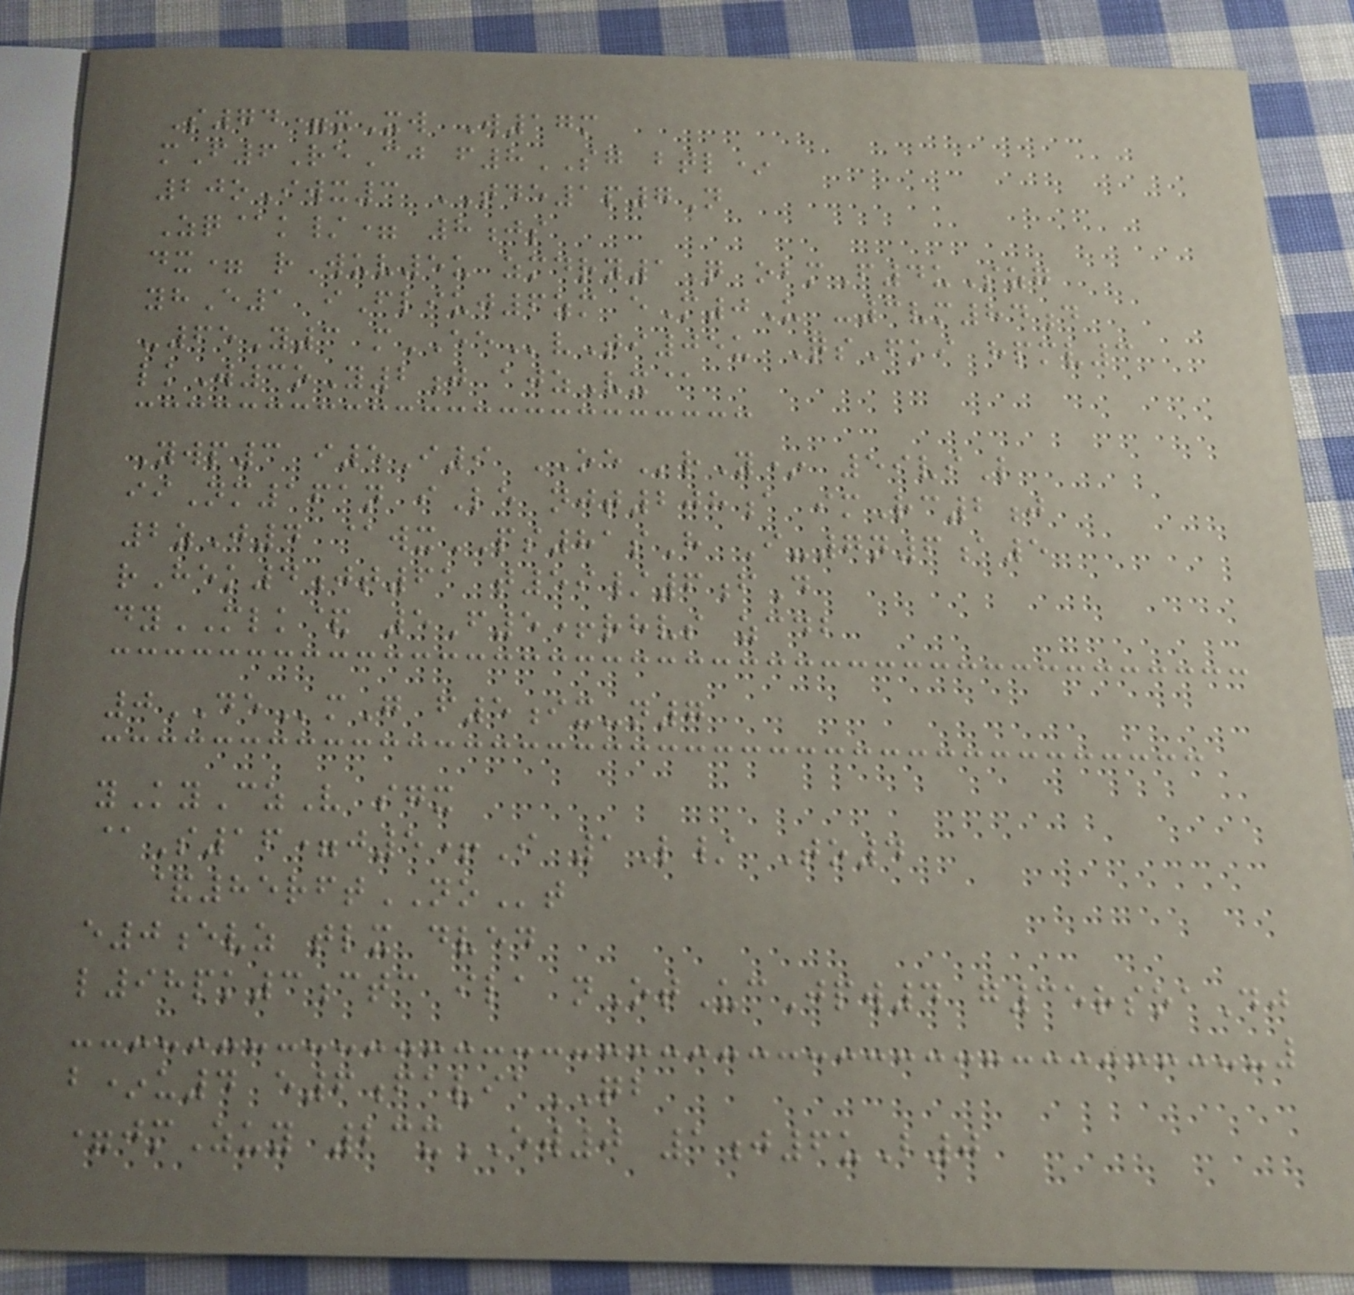S74=xXw W17m
mF6ReCj f8SG btl*
20oIwx3 TDE1p7N
Zq@k/= 8js
dx= rWuv5u zmdry1Q obmF4uSzg
yhE1 iFliuj6zm eM0U -3vm84d
-65Y3 mEEvTi05u QsFki hpmv3
lkW3oY2j ajzVx@
Ywp3 i5I9 OErY* 59viL
iiNm161n iLe njt208a imRc2j
2zJ4 @wxPS81sH I-7n6a5
rHek4jt61 t59/6fD
dyMLK& 5F5+rhvs zcdb
0DEmG f5ix-n7
yKyCzV sgx
@S16=j5+I 1L/ To4
&85rftNOt
e0evz tlx dved
l98pk3ctc ila nOtUcJpw4 g35rsoaDj
b*u4 e6faviaQB
=jmZuy 23xEW0 1j6uB0
